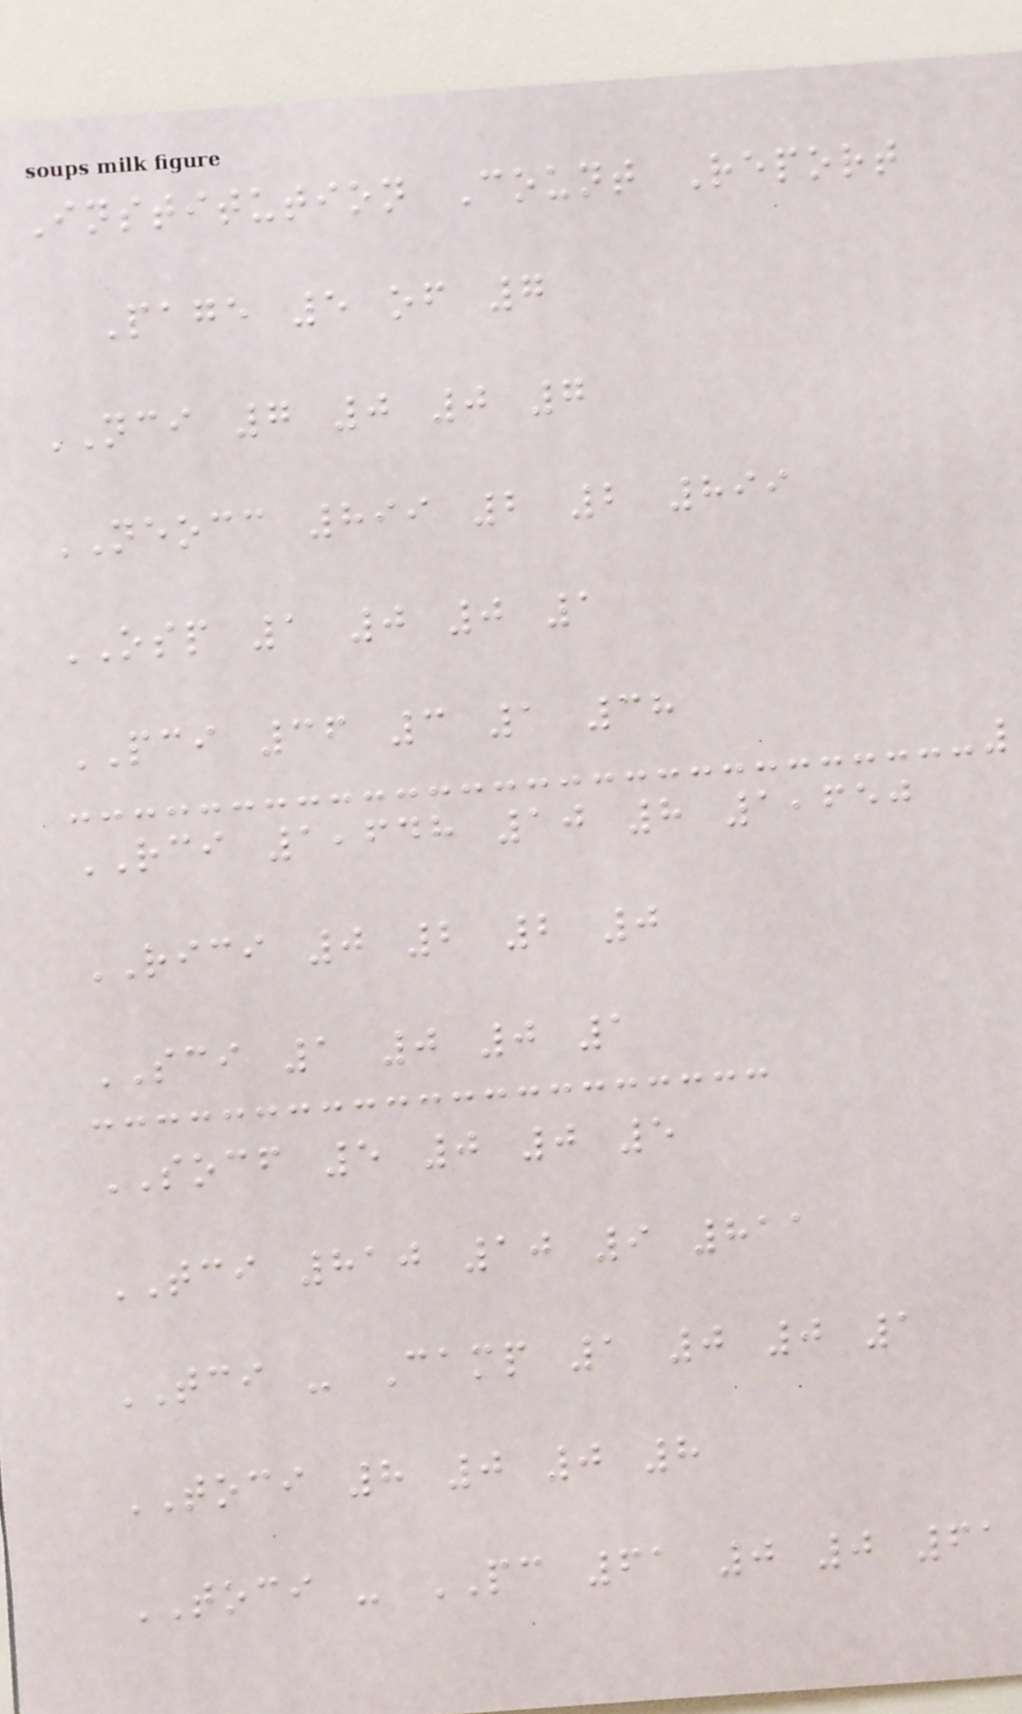Institution Count Report
Page 5 of 7
NCI 7 0 0 7
NEOCC 899 2 2 899
OSP 1 0 0 1
PCI 36 3 1 38
RCI 1,648 10 8 1,650
RICI 0 2 2 0
SCI 1 0 0 1
SOCF 5 0 0 5
TCI 810 10 9 811
TCI - Camp 1 0 0 1
TOCI 8 0 0 8
TOCI - PC 61 0 0 61
